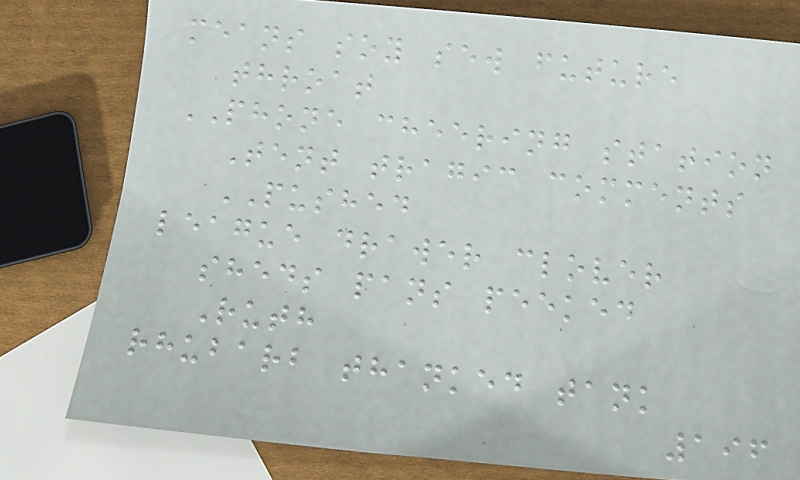means soy sew future
throat
PHONE cheering station
Tent tragic comments
PUSHED
league drawer clover
sheds pans peeked
Ruth
rhubarb thanked tank
196
